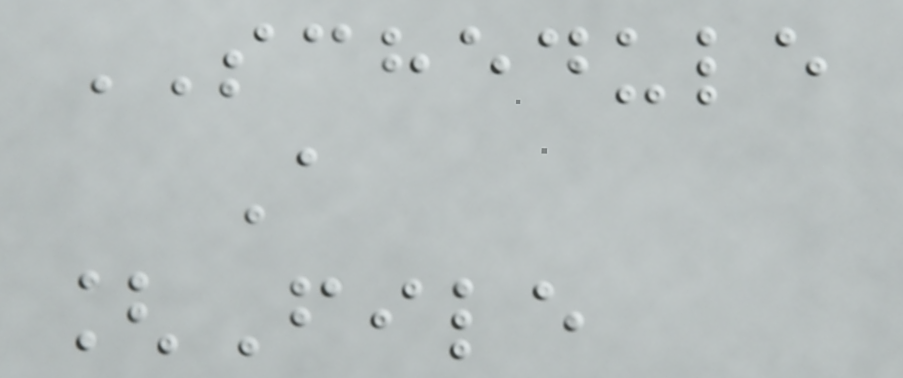SCHEDULE
A
[File
